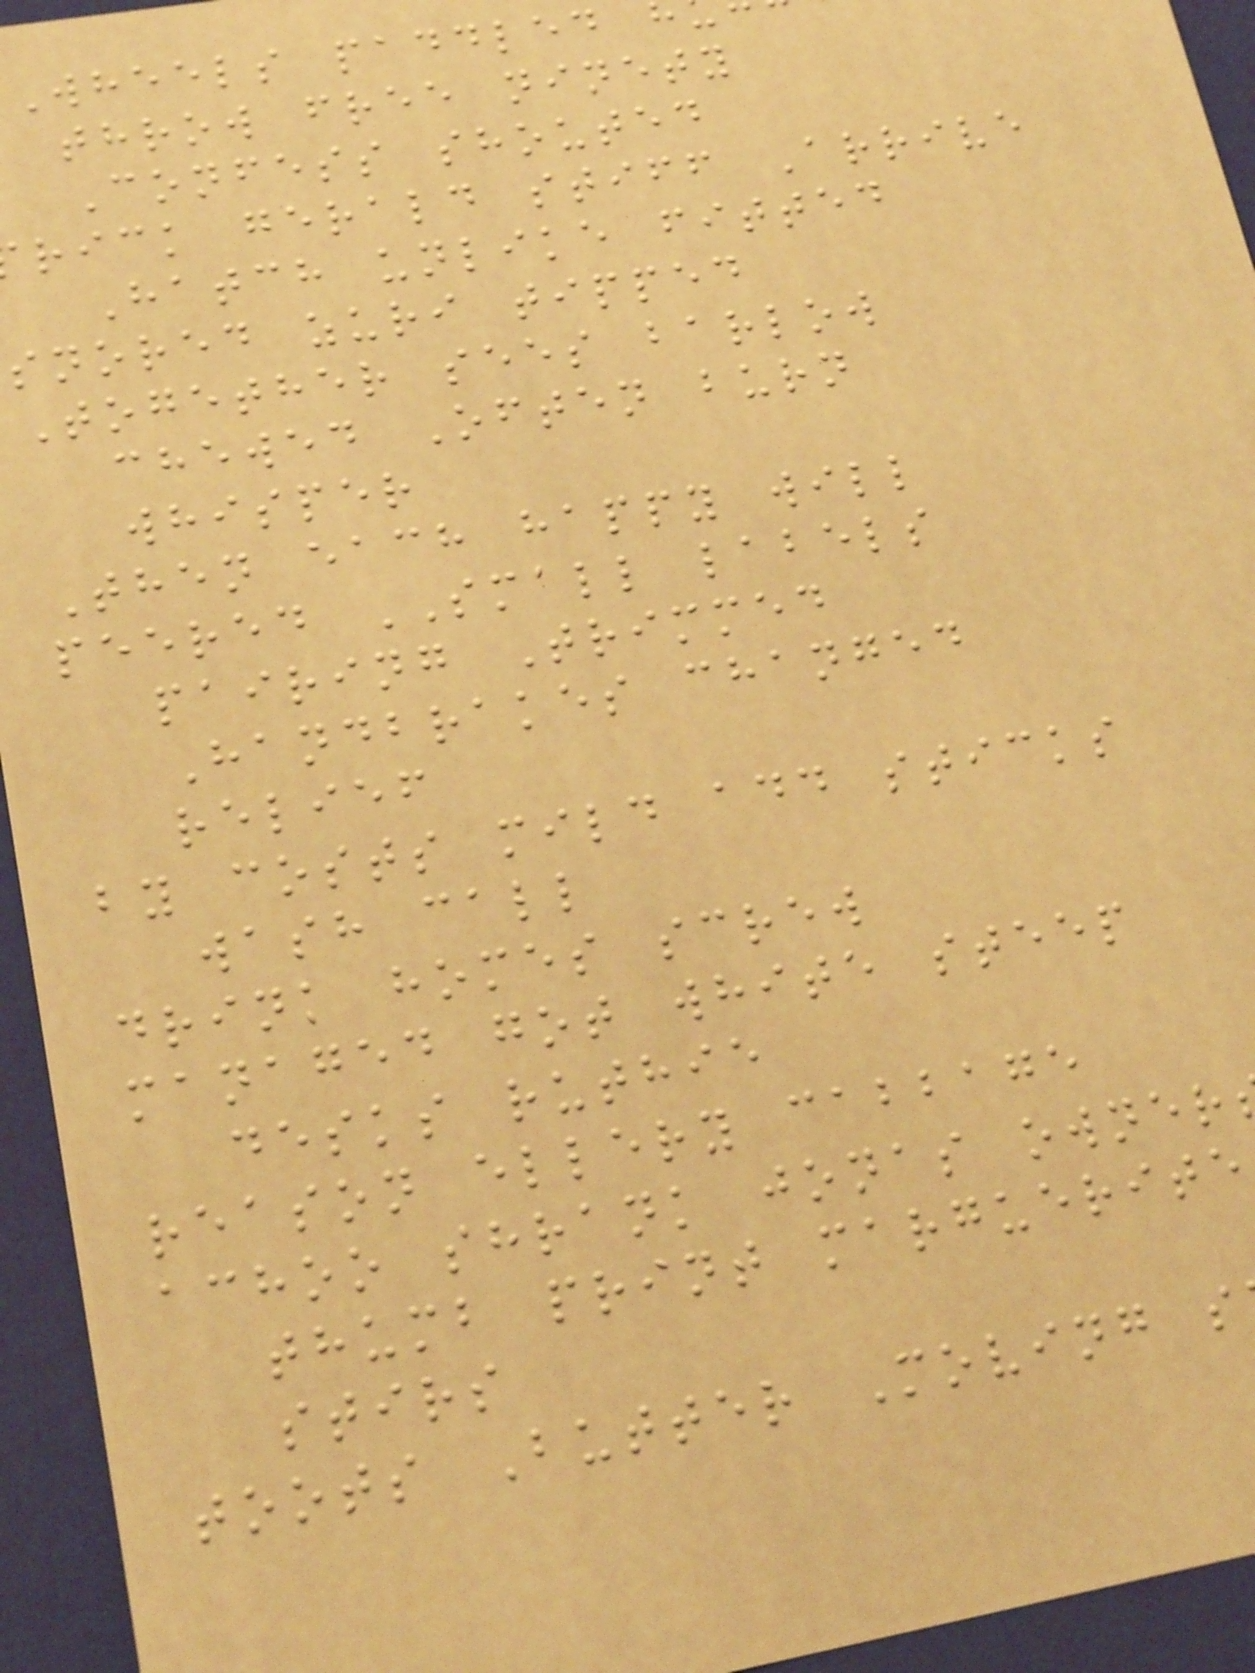wheels paddled
throw free ninety
Confess shouted
rick gerald stiff Arrive
Hatch unlike fitted
snored zuri tipped
Together sees barlow
chewed Often burn
whisper
Then each happy will
peered SMALL labels
pairing Trimmed
Handbrakes changed
relief
by costs mild add sticks
wash call
drink homes screw
managed got white steep
desks ruthie
reason ellery cabbage
achoo shrank jonas owner
thumb print marguerite
stirs
toots Butter Moving s
